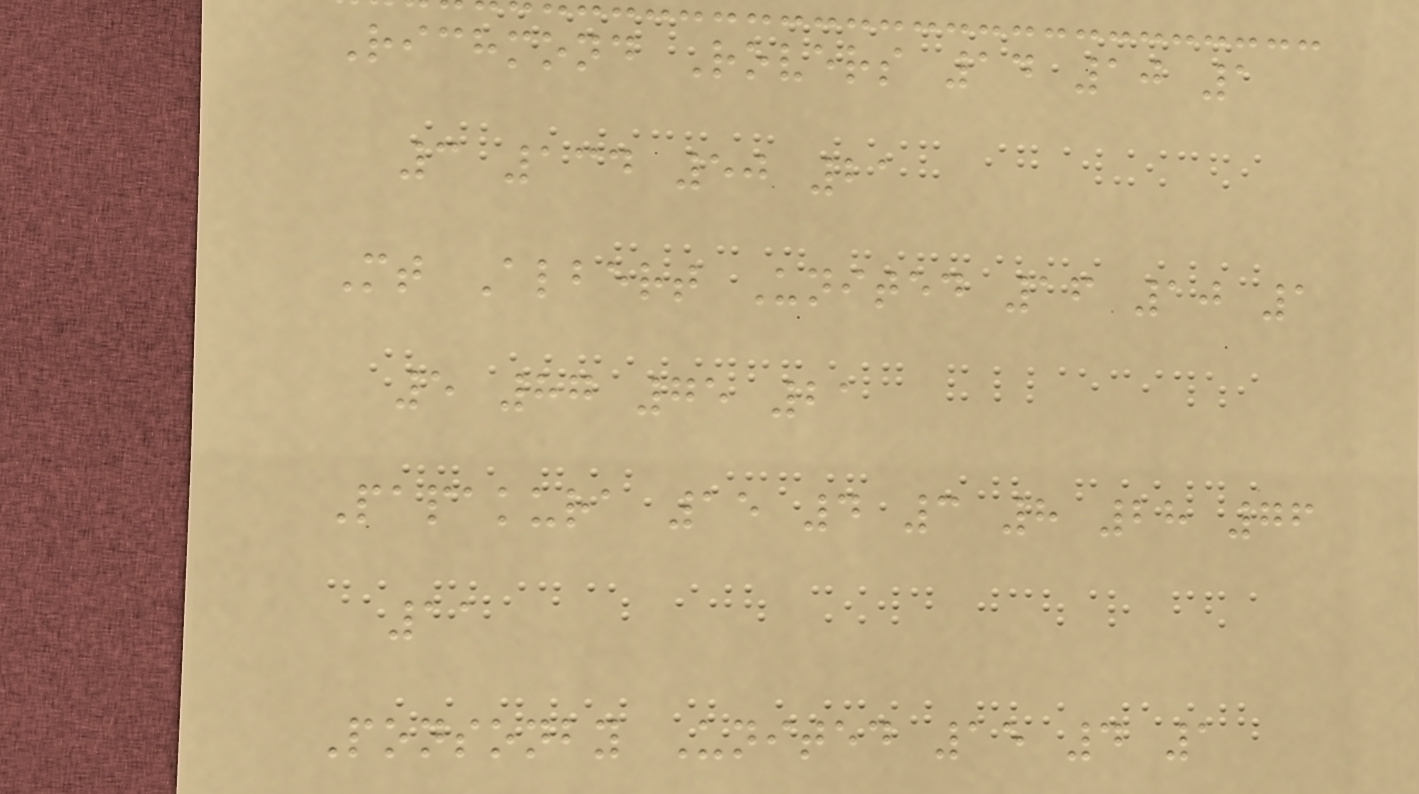Richmond Rovers 14 10 1
3 134 50 21
Mt Albert United 16 10 1
5 87 75 21
Papakura 15 4 3 8 28 76
11
Ponsonby United 15 4 1
